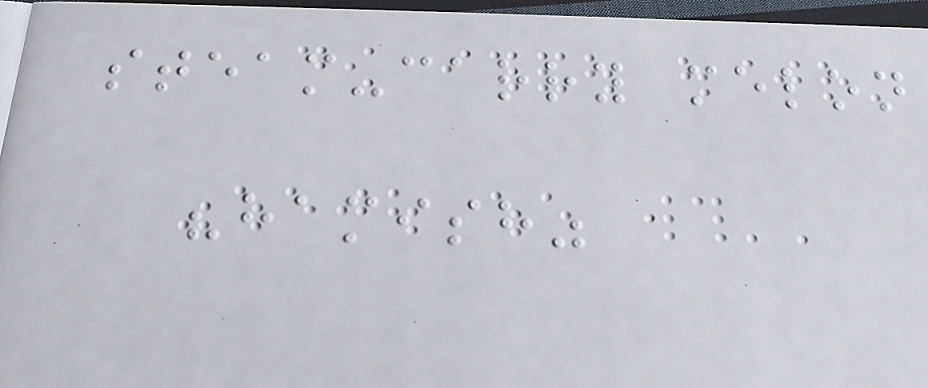steam-carry melon
"hamish"
